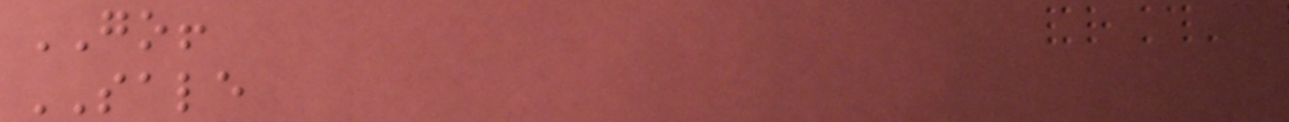GO!
SALE
